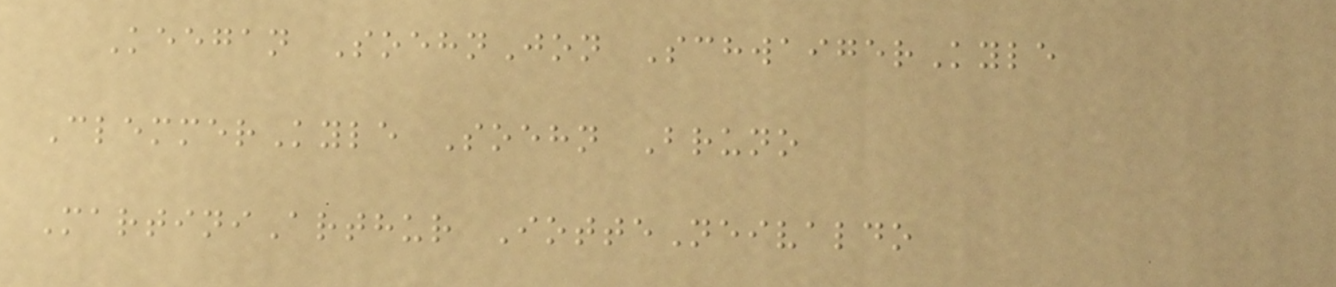Keegan SoehnJon SchwaigerKyle
ClemmerKyle Soehn Bruno
MartiniArthur IotteNeivaldo
